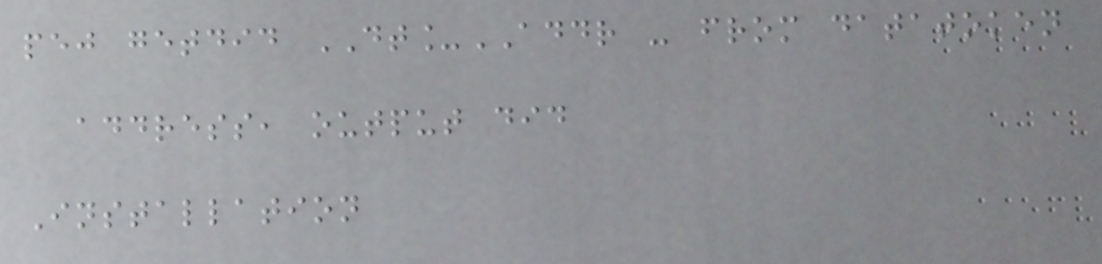pej getdid DT_ADDR - from datatoken
address, output did
Installation
